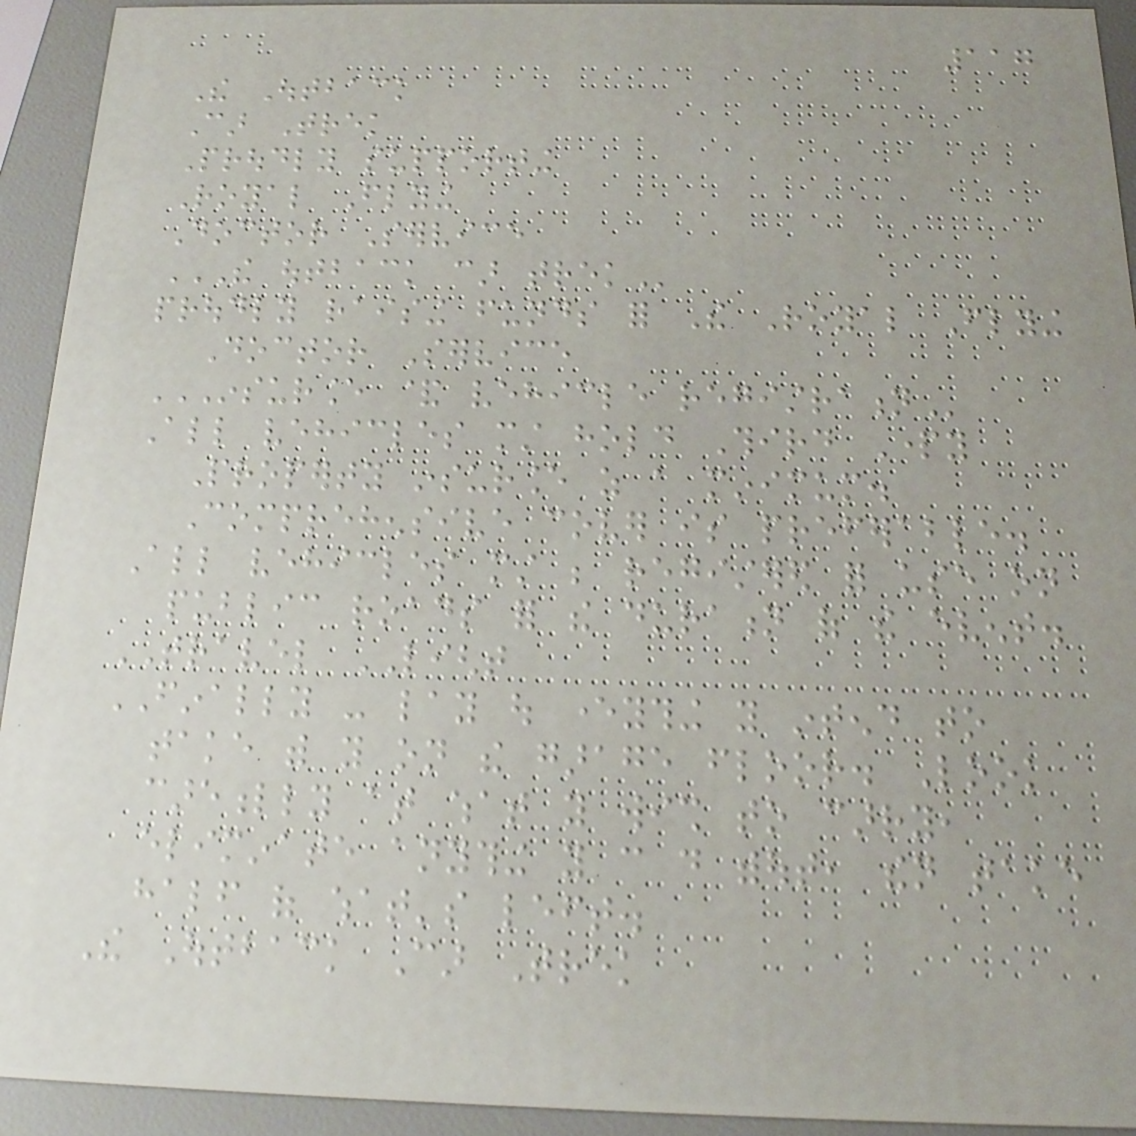117
The Outback
Car Trek
Proudly supporting
Royal Flying
Doctor Service
THE OUTBACK CAR TREK
proudly raising funds for The Royal Flying
Doctor Service
INSURANCE & VEHICLE REGISTRATION
All vehicles must hold Third Party
Property insurance as a minimum.
Comprehensive cover is preferable.
All vehicles must be registered for use on
public roads for the duration of the event.
TRAVEL LIGHT
FINALLY - lay out everything you intend to
take with you on the garage floor. Look
carefully at what you wish to carry,
eliminate anything you can do without, then take
half of what's left.
The Outback Car Trek
